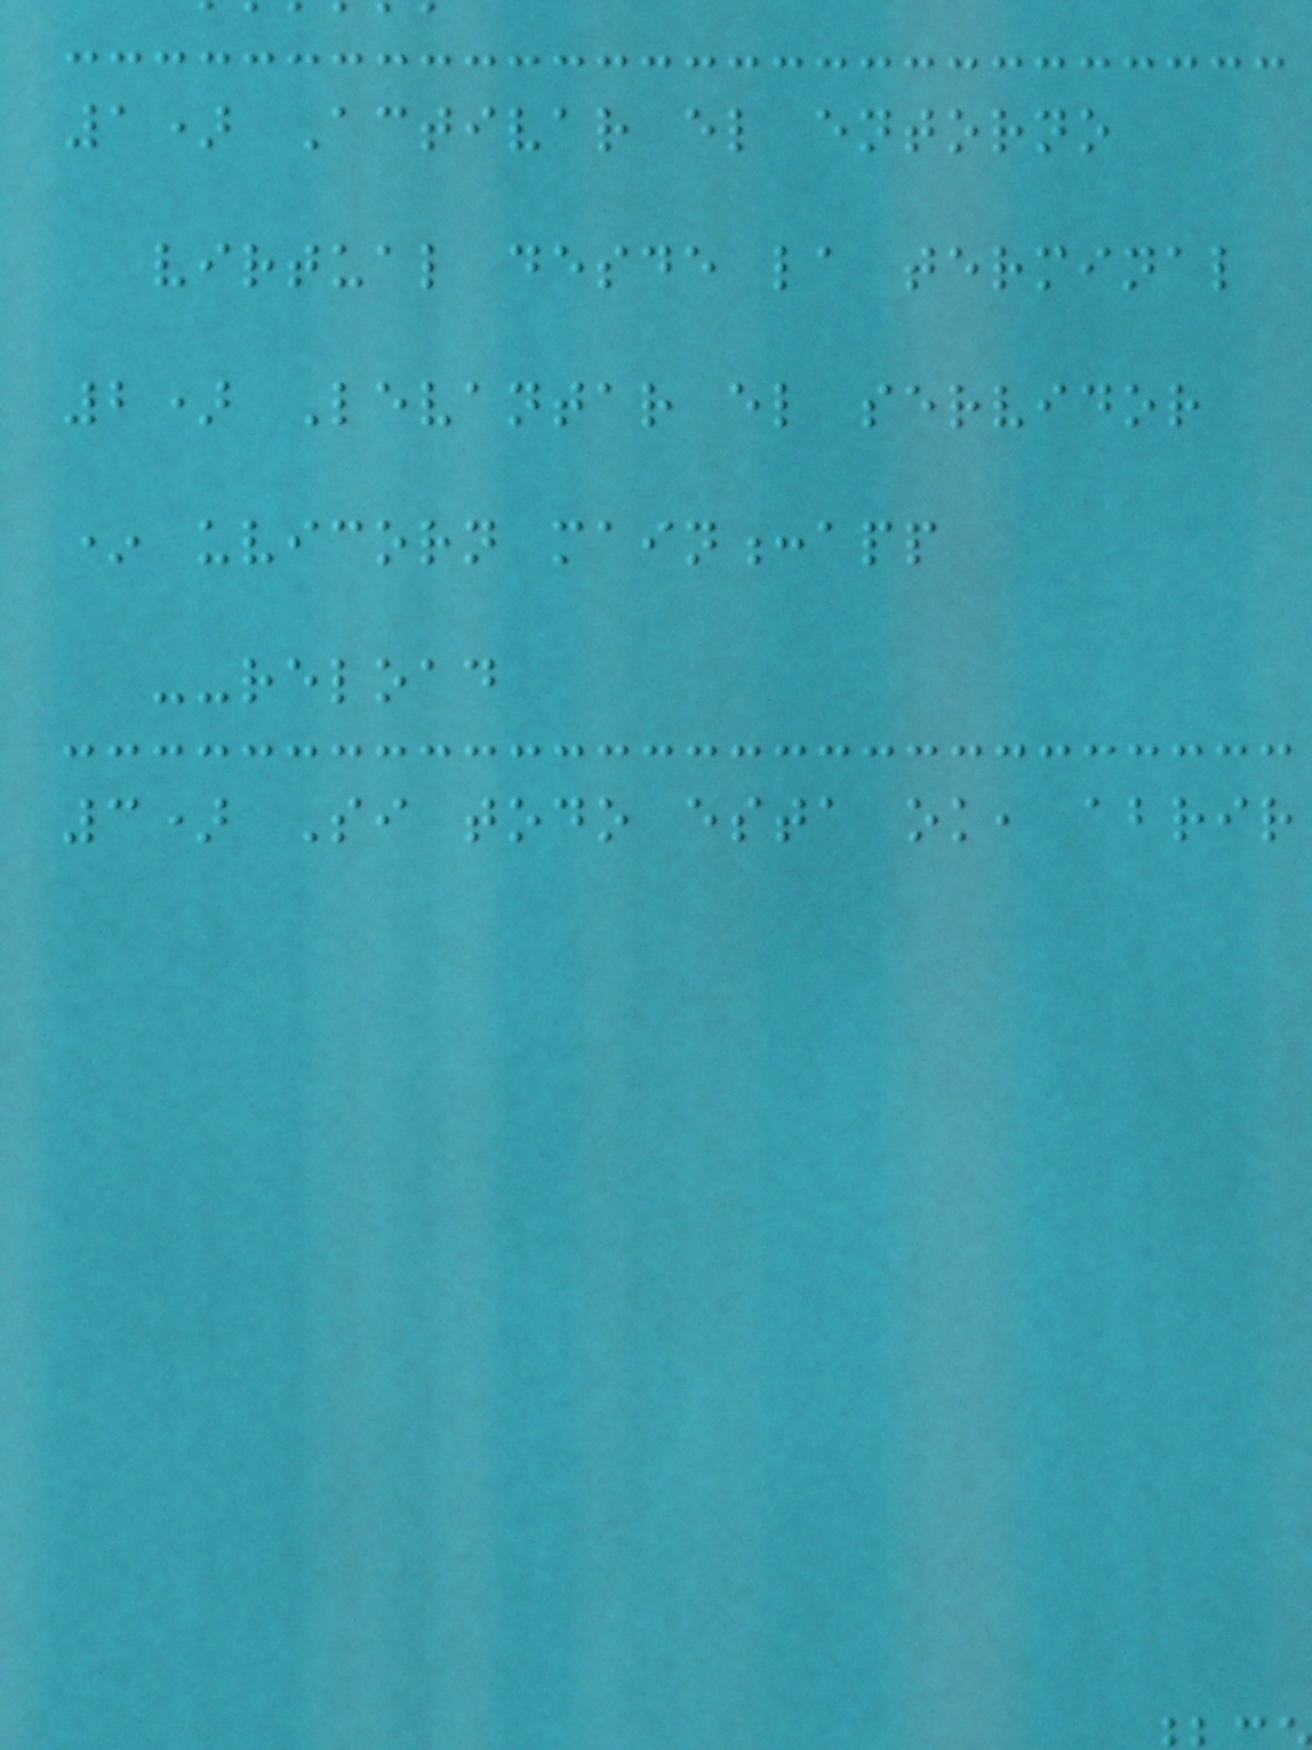1) Activar el entorno
virtual desde la terminal
2) Levantar el servidor
* uvicorn main:app
--reload
3) Si todo esta ok, abrir
